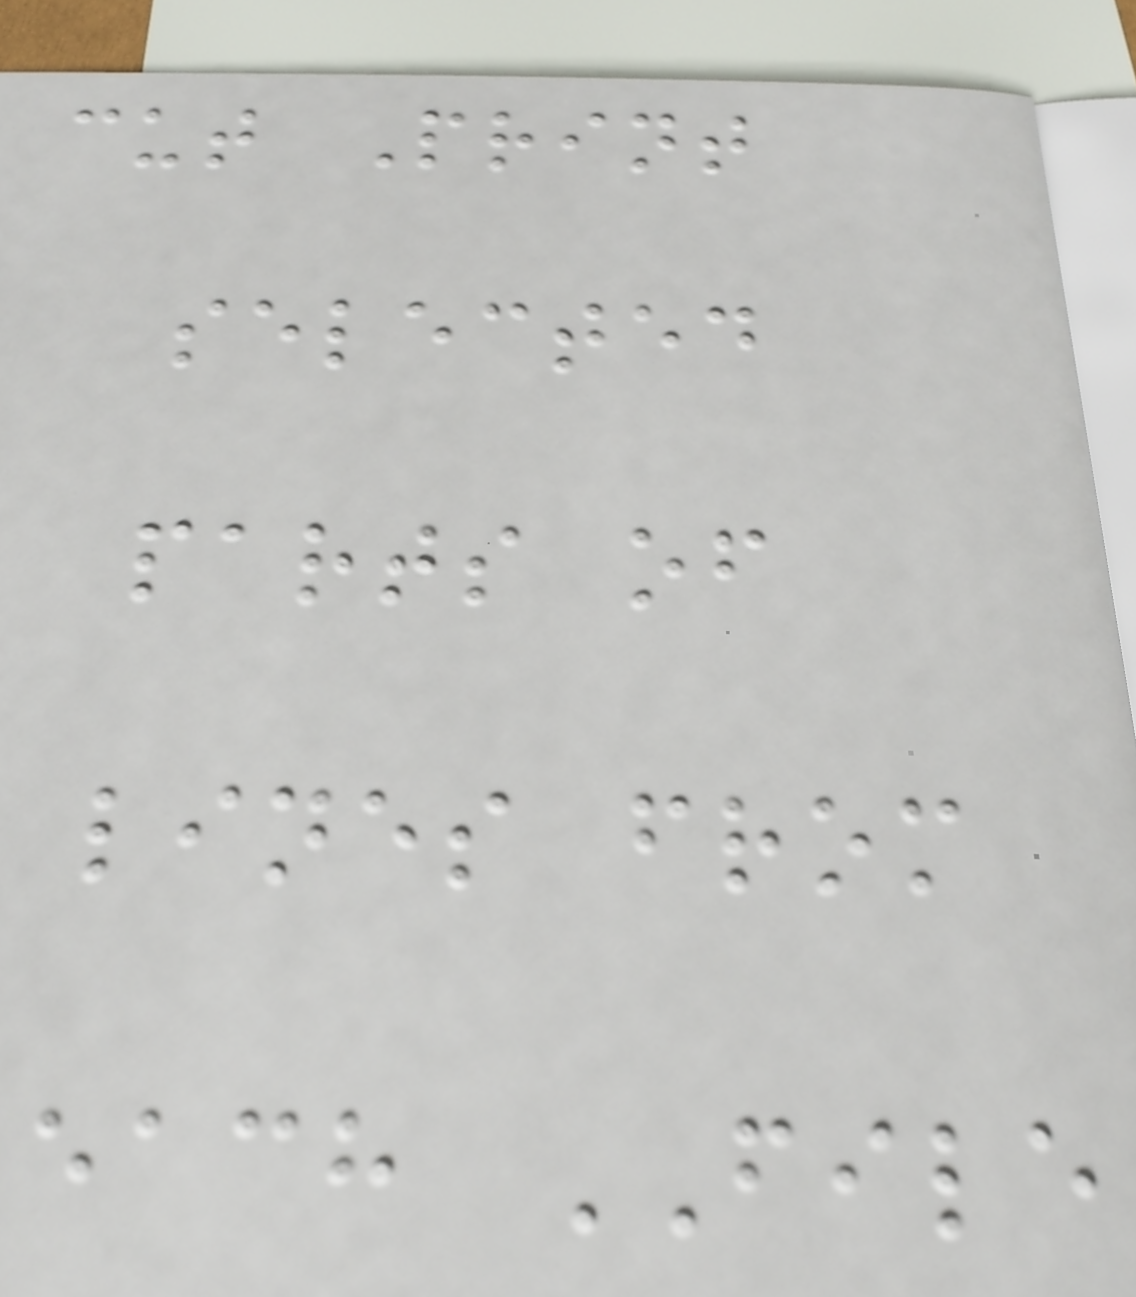cut Print
selected
parts of
lines from
each FILE
